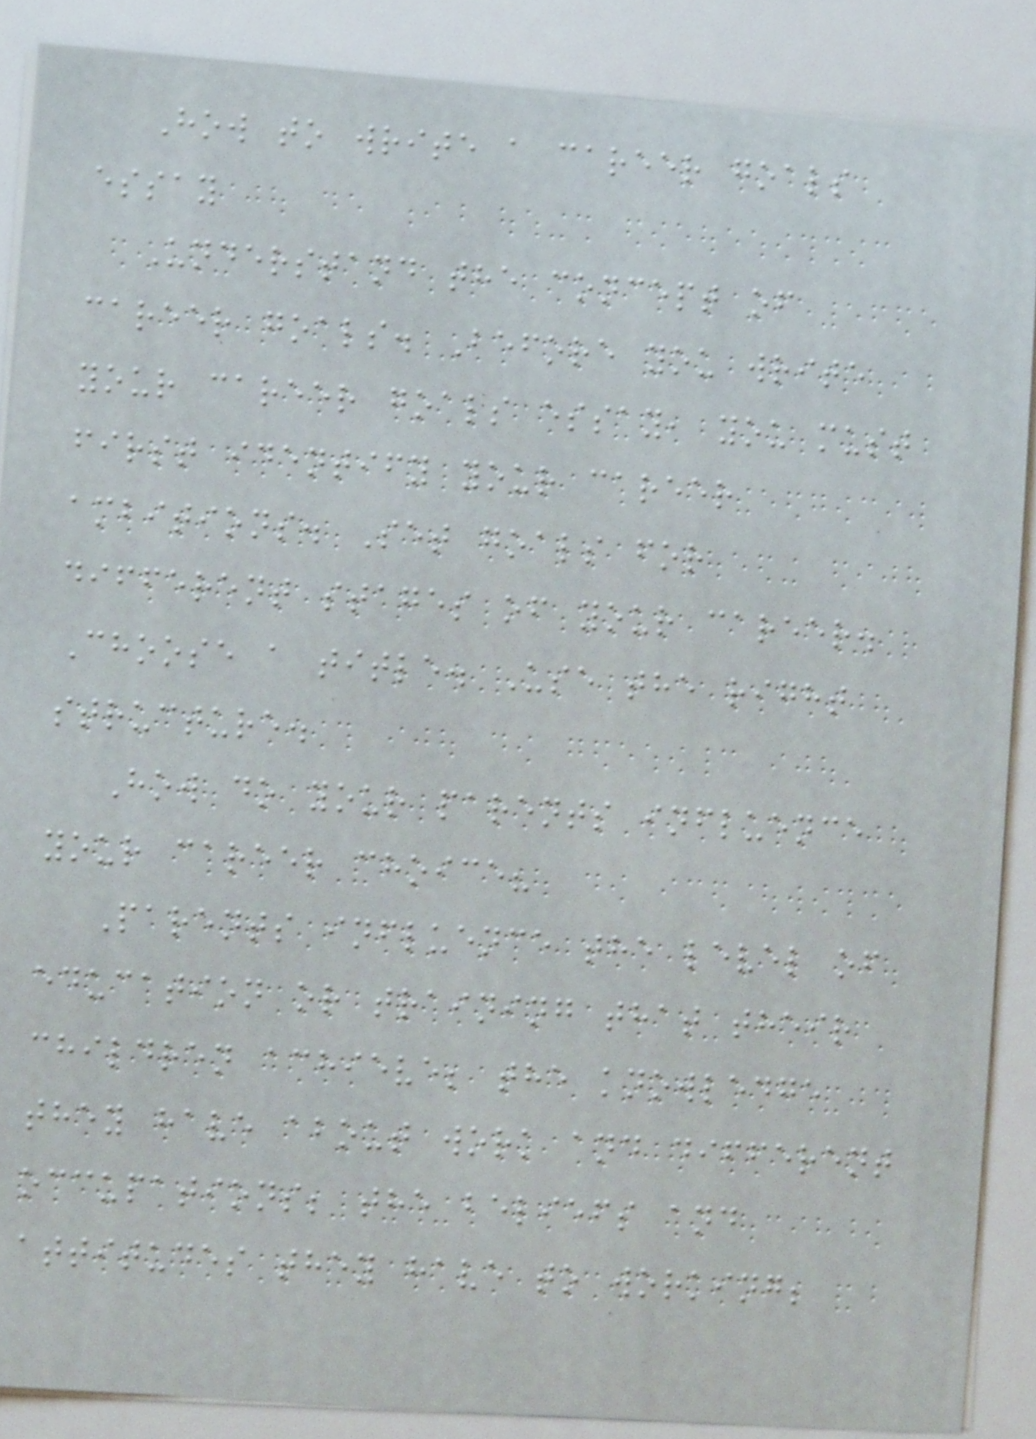How to write a career goals
essay
Understand the concept of
career goals. Before you write
your career goals essay, you must
first identify your career
ambitions. Set goals for
different stages of your career.
Choose a title. Use the right
structure.
How do your parents influence
your career choice?
Parents influence the level of
education or training that their
children achieve; the knowledge
they have about work and different
occupations; the beliefs and
attitudes they have to working;
